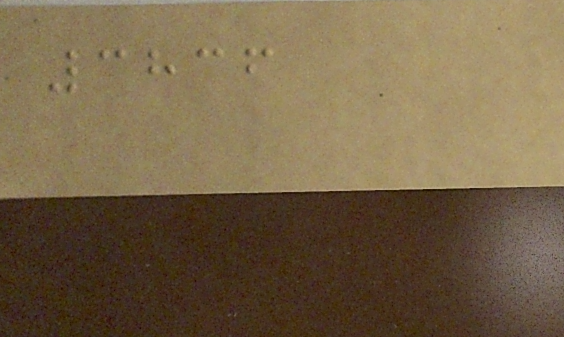3836
